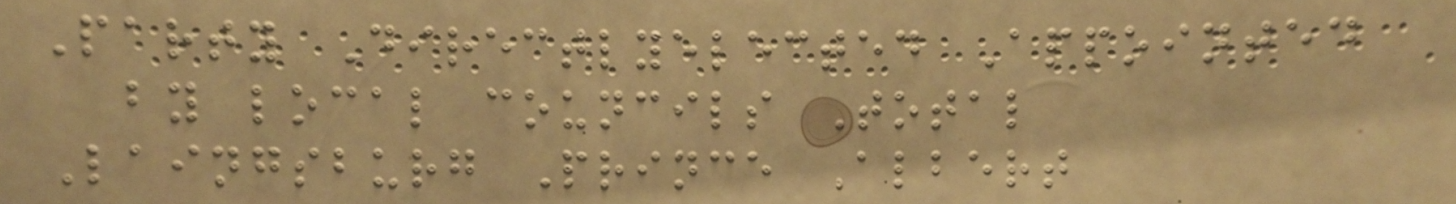Party Directlyelected Appointed
by local councils Total
Laingsburg Prince Albert
